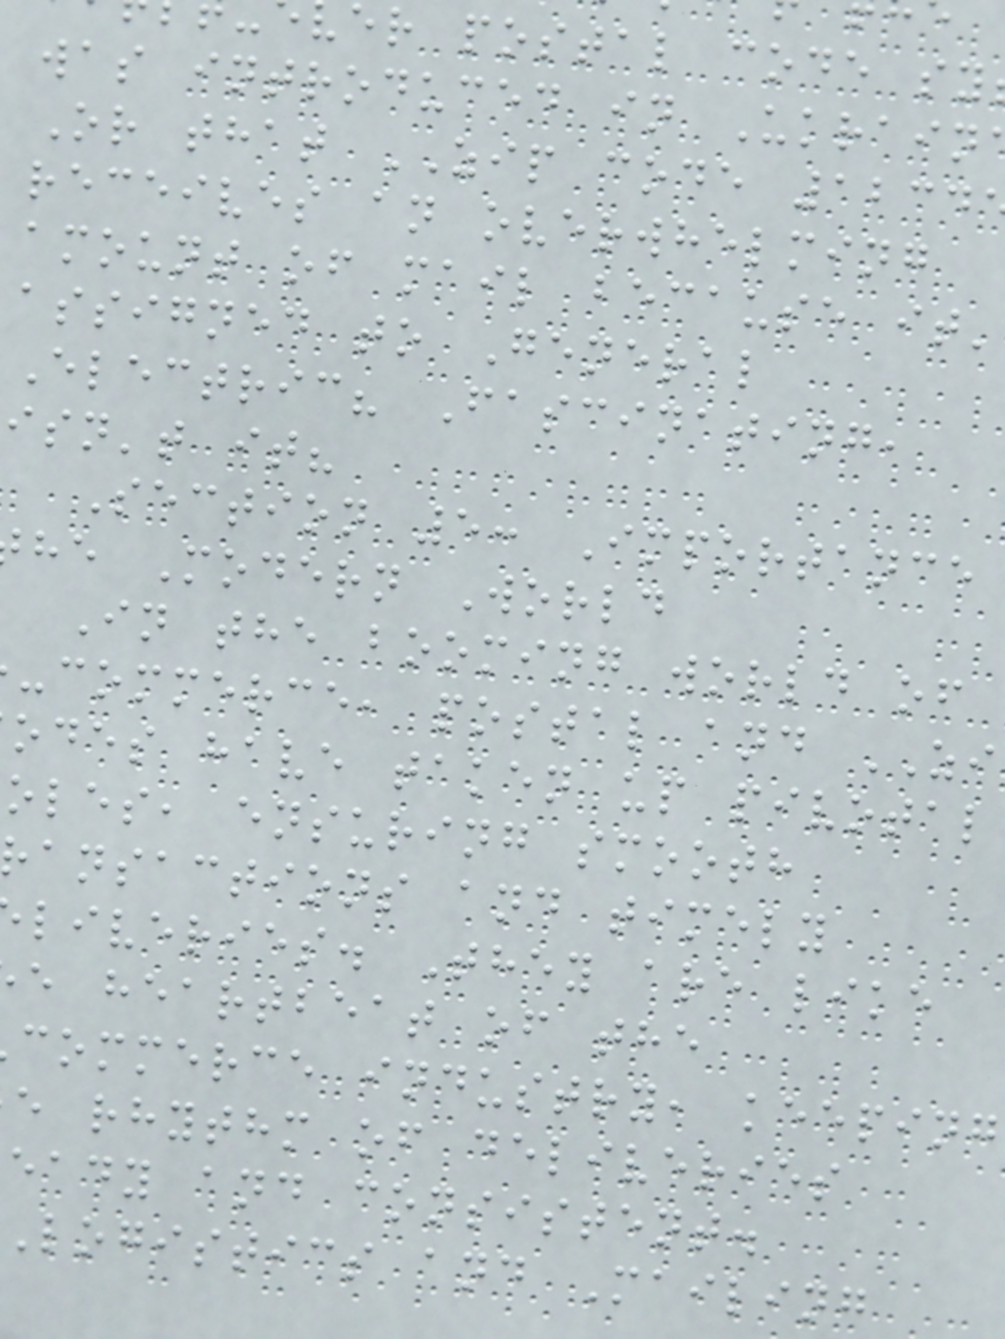er postal code sy
was introduced in Ukrain
Or that ZIP code 1234
receives an overwhelming
amount of mail because it'
assigned to General
Electric? Fascinating,
isn't it?
Section 5: Importance
he Modern World
In the booming world of
-commerce, postal and ZI
odes have taken up pivotal
oles, ensuring smooth
ransactions and timely
liveries. They are like
e heartbeat of the
commerce industry, keeping
e rhythm of deliveries
eady and consistent.
Logistics and Mailing
